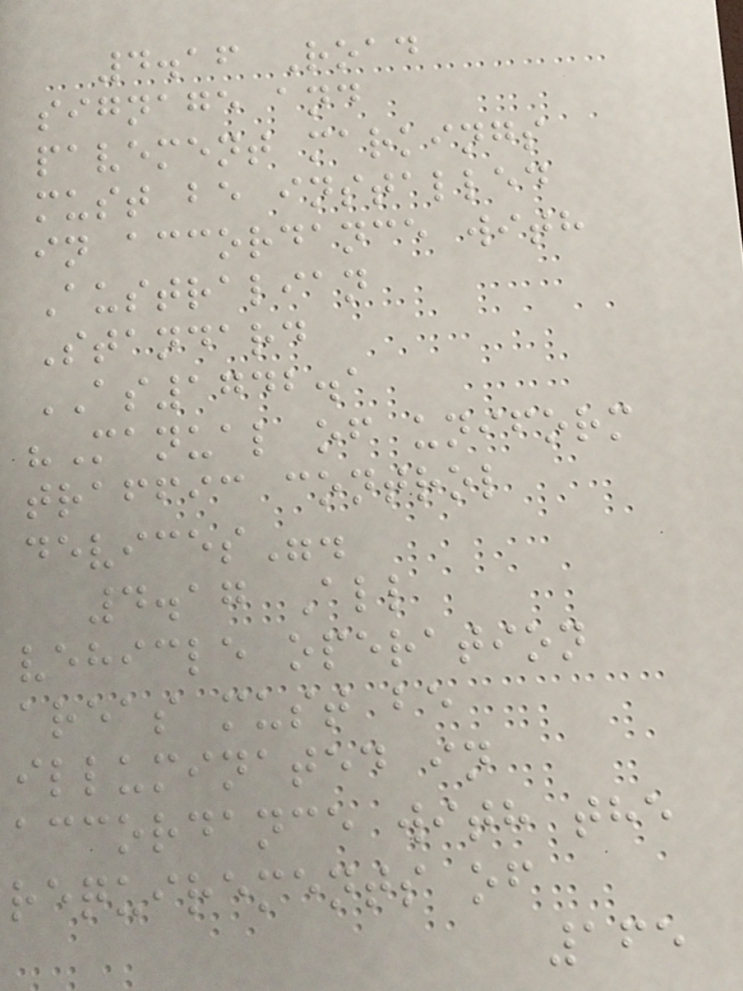4.16 Road
signage and
pavement markings
must be installed
in accordance with
Australian
Standard
AS1742.1
"Manual of uniform
traffic control
devices".
4.17 All
vehicle operation
areas must be
illuminated in
accordance with the
requirements of
165
